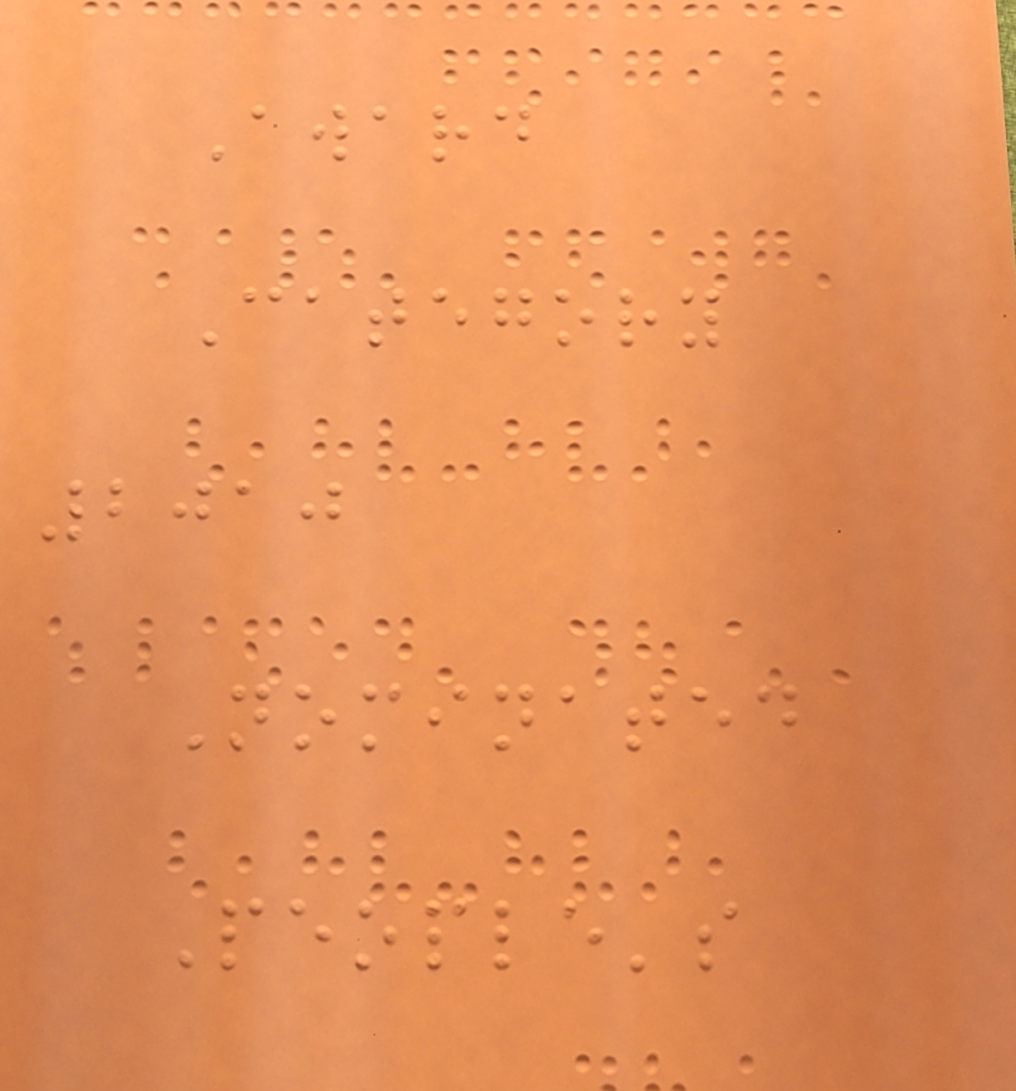Award
Category
2010
Nominated
People's
